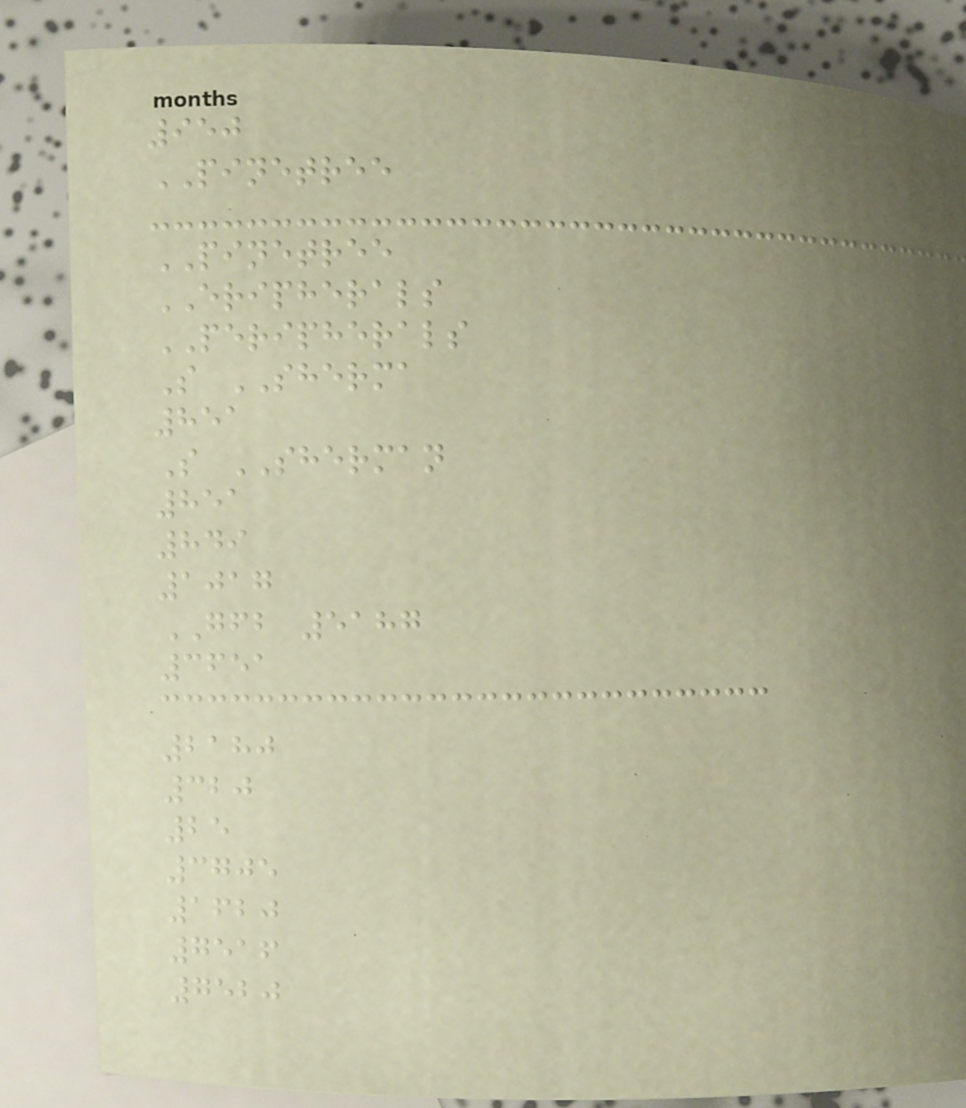950
PINETREE
PINETREE
ERIPHERALS
PERIPHERALS
S SHERMA
851
S SHERMAN
851
849
1017
GFB 5187
3651
2180
320
25
3705
1620
7516
7520
